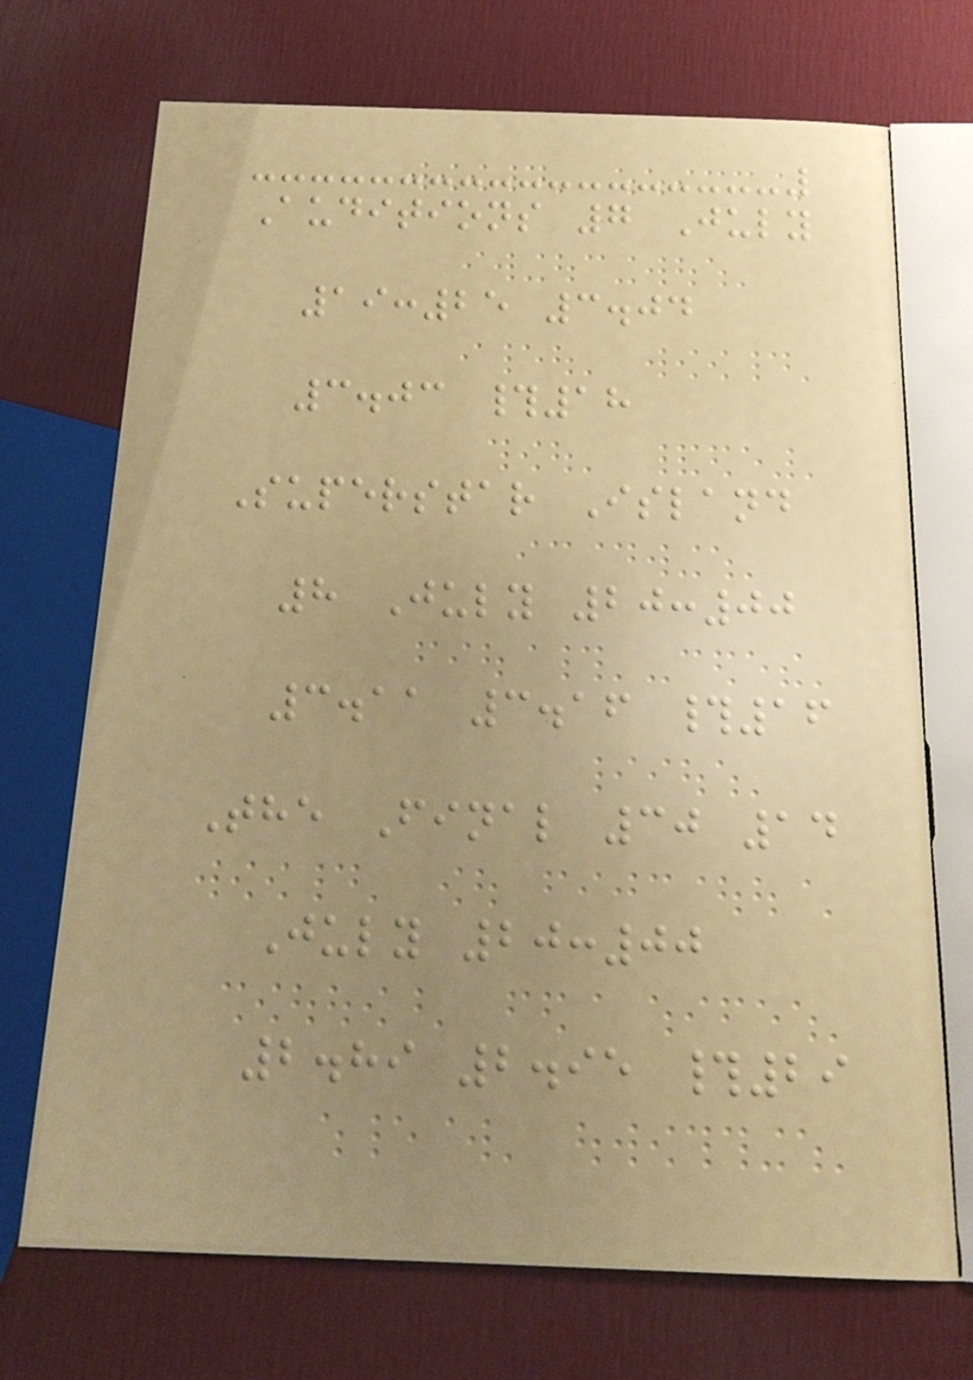Auditions 7 July
19:25 3.04
3.03 #18
Superstar Island
8 July 20:00
3.11 3.16 #16
The Final 30 14
July 20:00
2.89 2.95 #29
